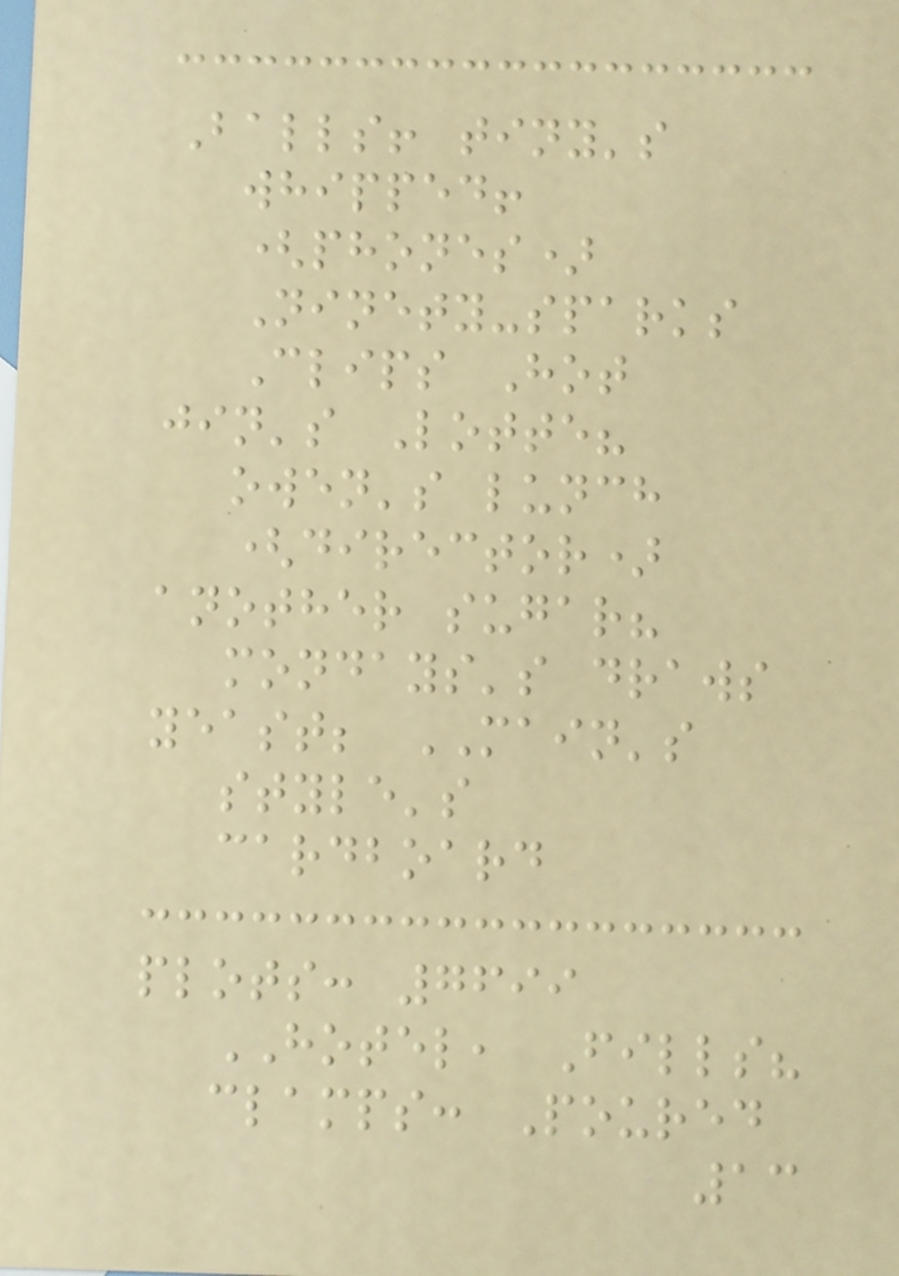Balls! tiny's
whipped!
(phones)
Ninety-sparks
Clips Hot
jin's Lotte?
owen's lunch
(director)
another sugar?
mondays's draws
yeast; MAIN's
style's
cardboard
plots: 7699
HOTEL, Fills?
clamps: Poured
13
